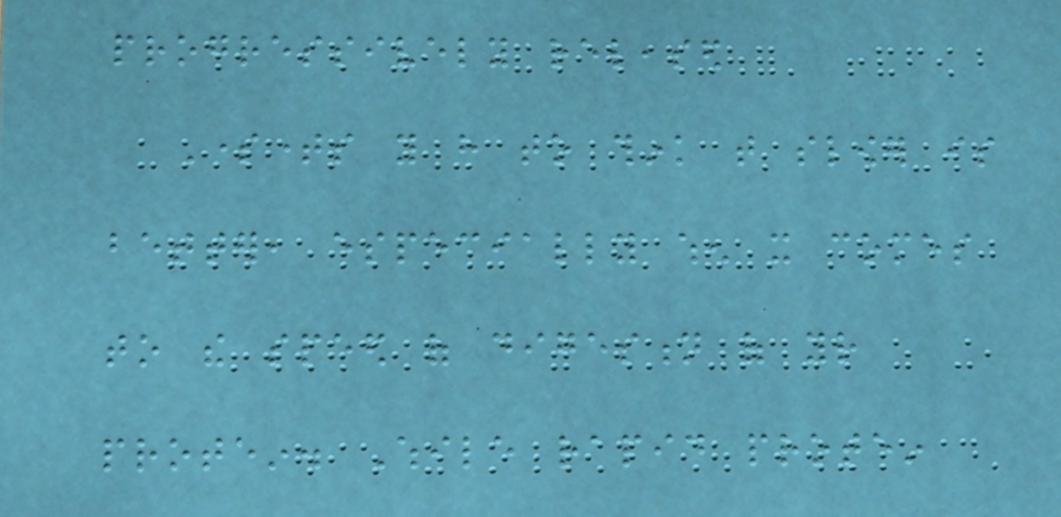progressively released
Sometimes you have to think that slower is
better, especially when it comes
to the speed of digestion of your
protein. While rapid protein
